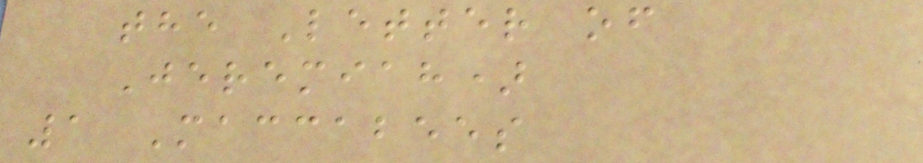the Letter of
Jeremiah)
1 Maccabees
